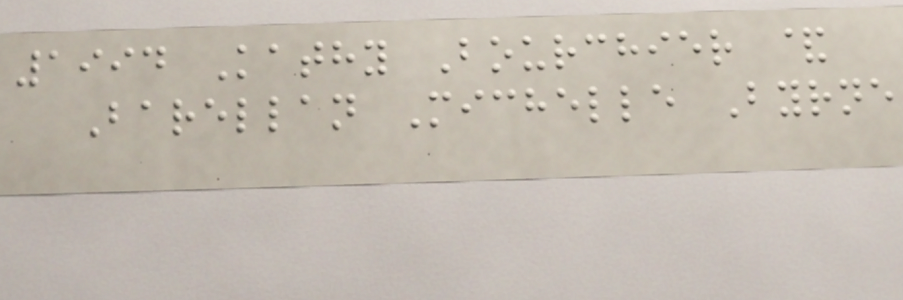1994 Kathy Bourchier &
Barellan Michelle Byrne
